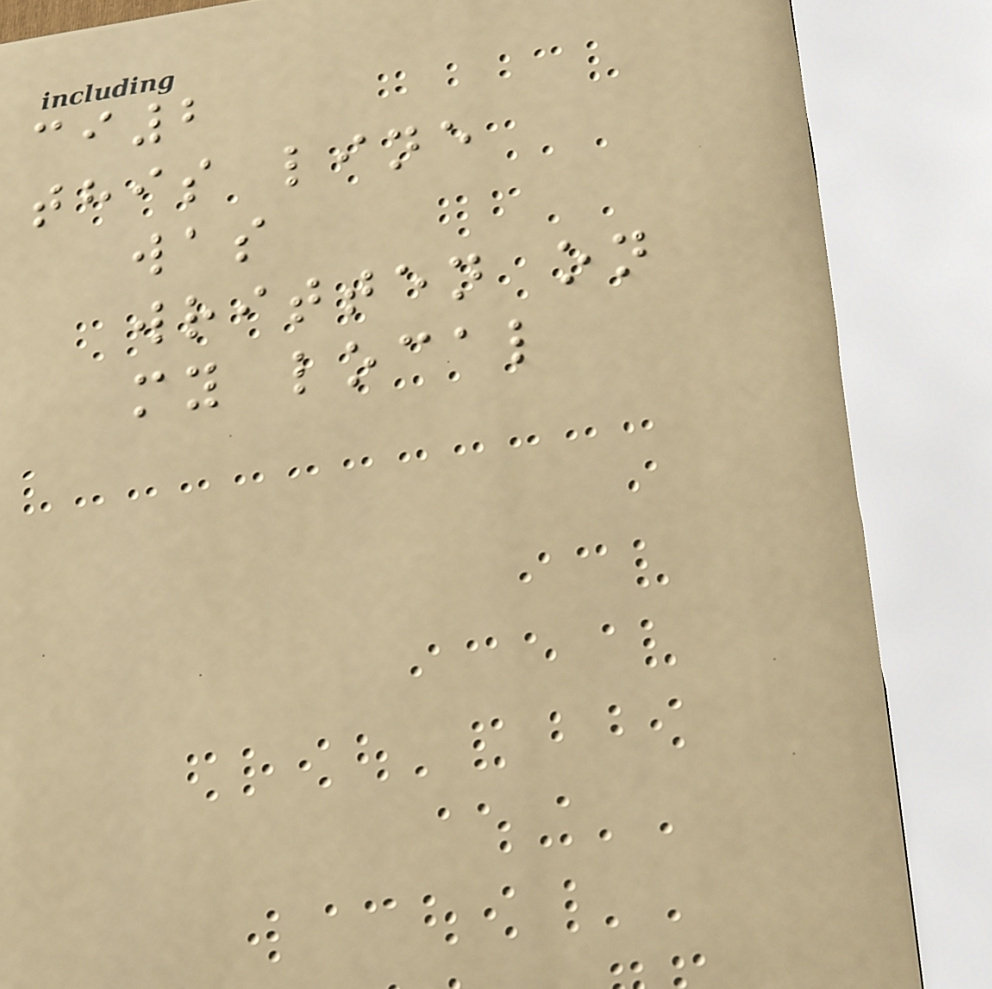ci2
this line
was
written on
my local
